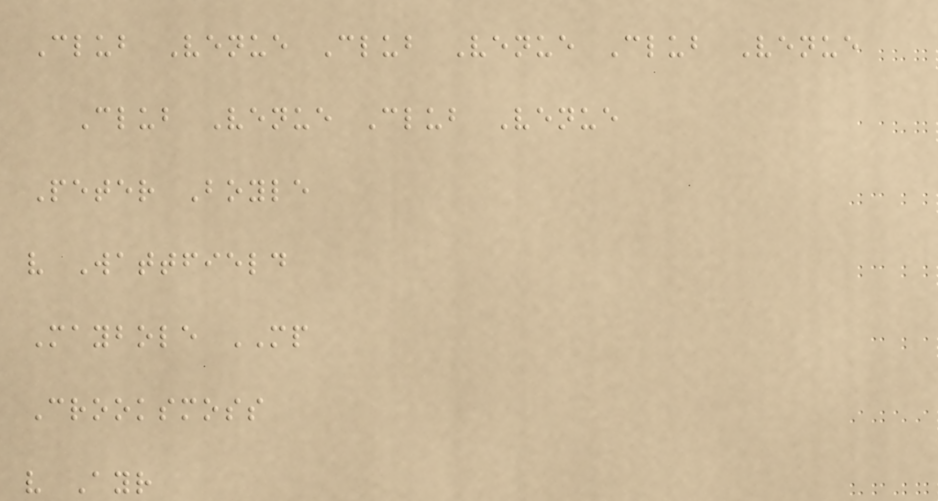Club Venue Club Venue Club Venue
Club Venue Club Venue
Peter Boyle
v Wattfield
Maybole MP
Crooksmoss
v Ayr
